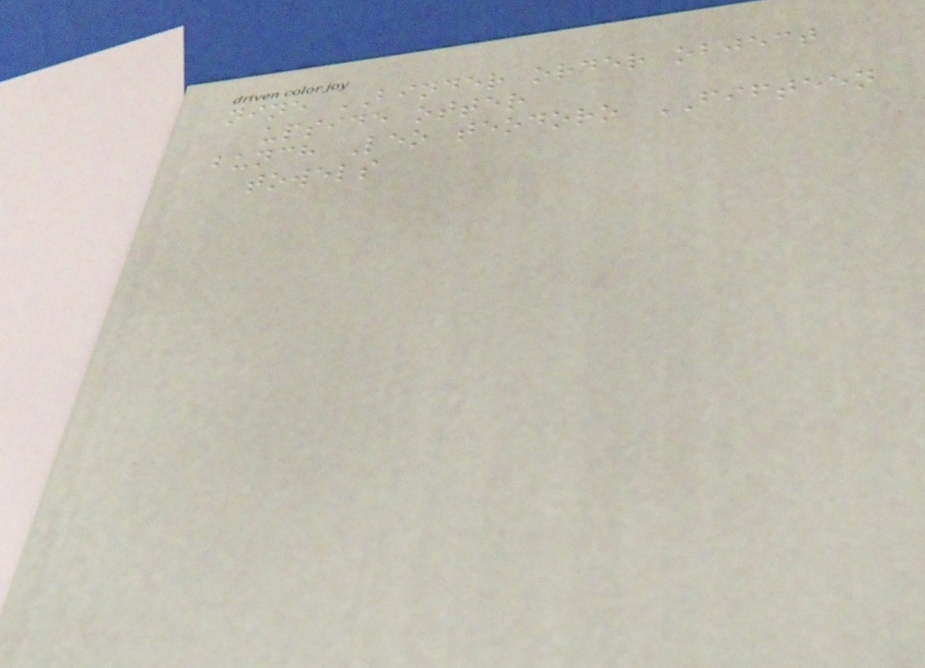nine BINDER order object
upside otter
bunch Leo teodoro FIFTEEN
towels
